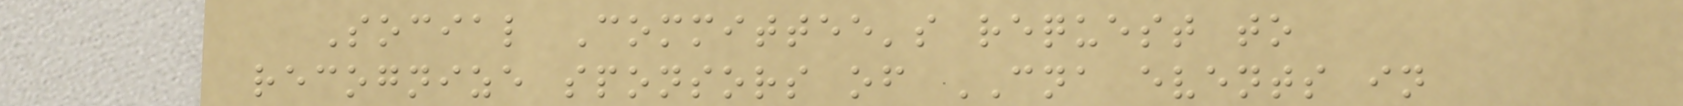Social Committee's request to
recognize sponsors of CNA events in
